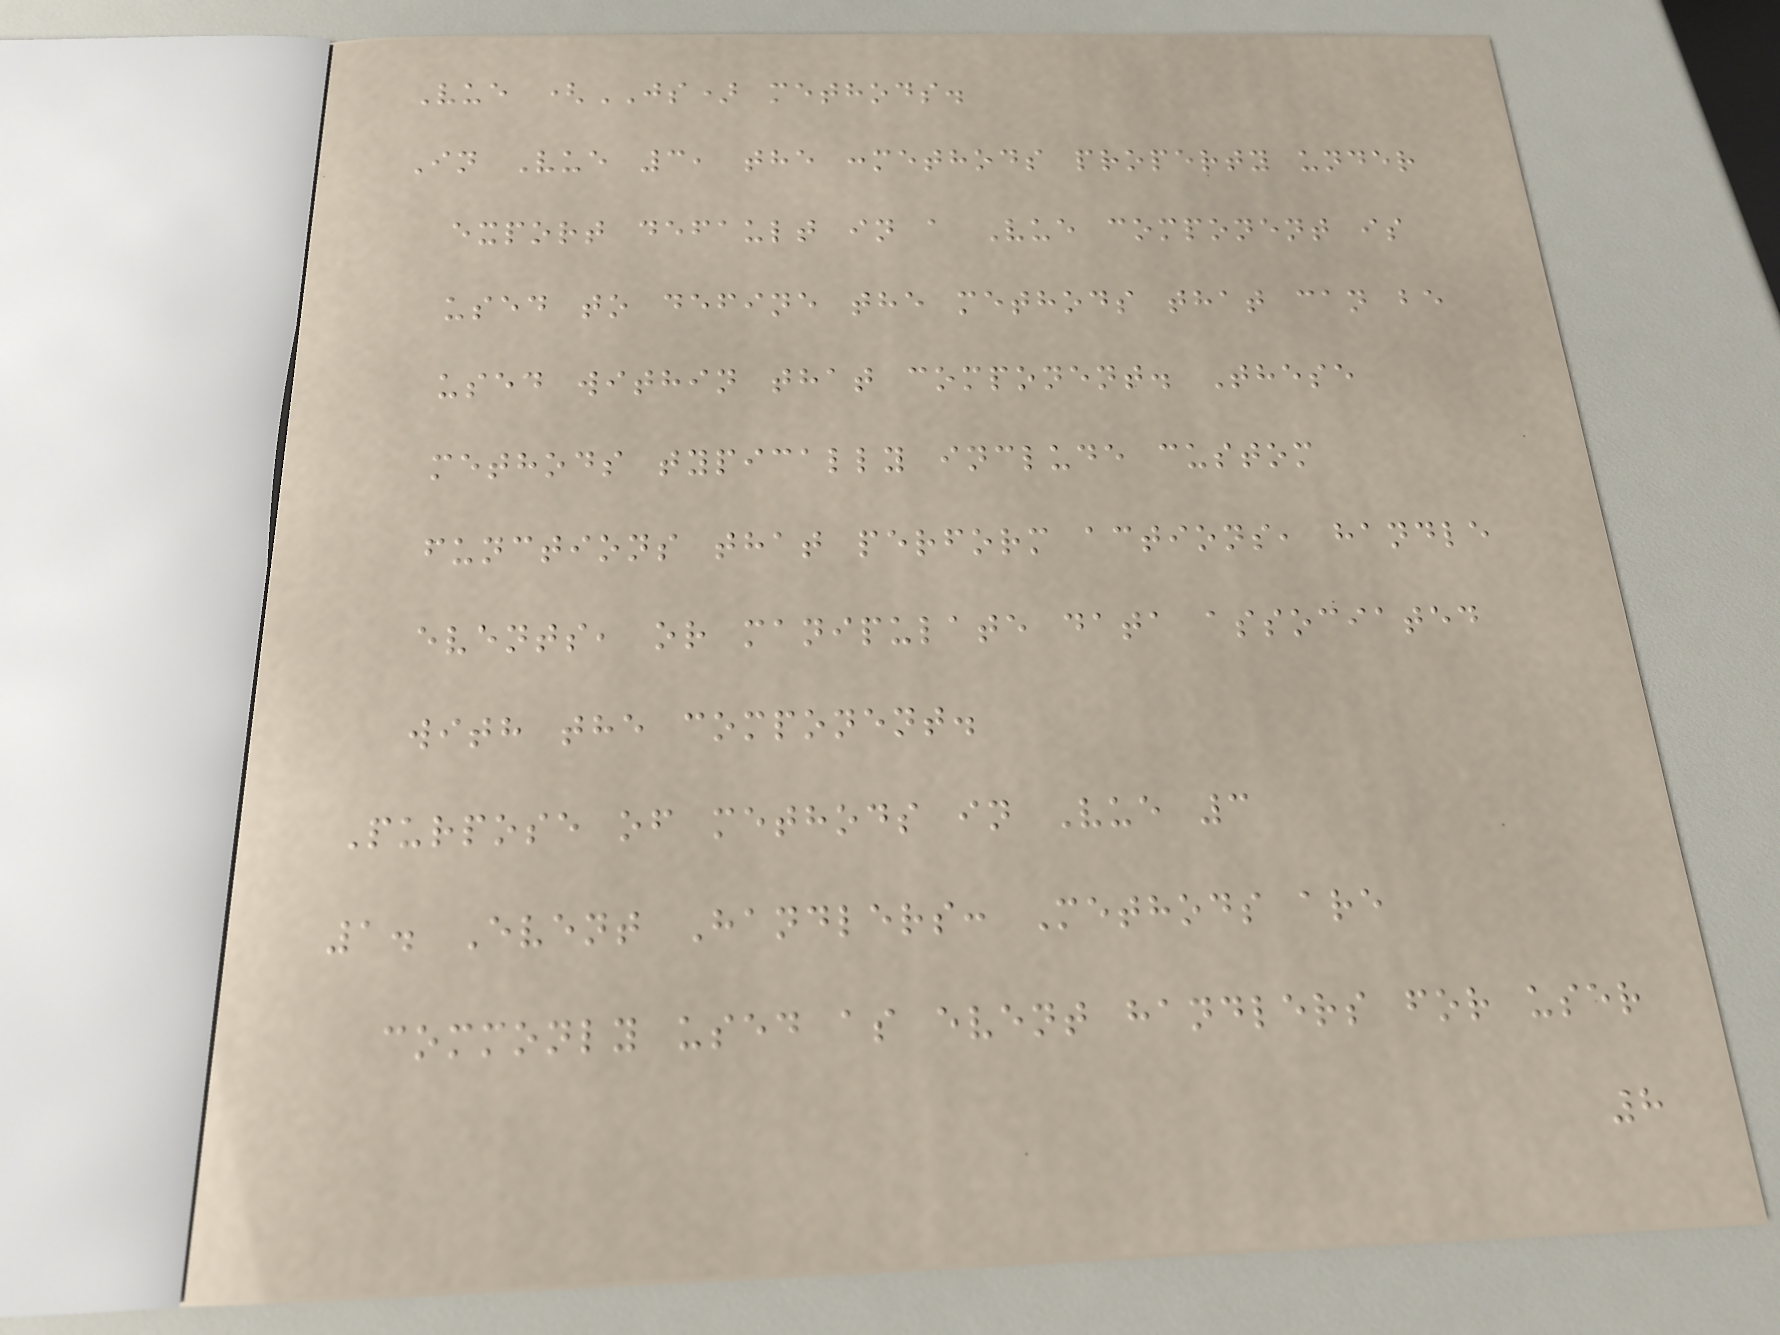Vue (JS) methods.
In Vue 3, the :methods property under
export default in a Vue component is
used to define the methods that can be
used within that component. These
methods typically include custom
functions that perform actions, handle
events, or manipulate data associated
with the component.
Purpose of methods in Vue 3
1. Event Handlers: Methods are
commonly used as event handlers for user
8
